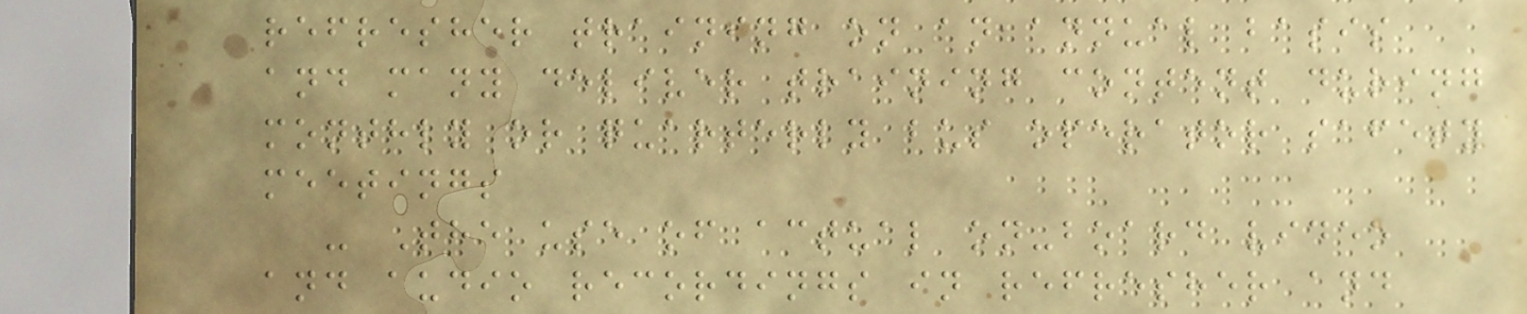refresher training on an annual basis
and many deliver training content during
monthly or quarterly bus operator safety
meetings
- The use of actual on-board video
and audio recordings in refresher and
